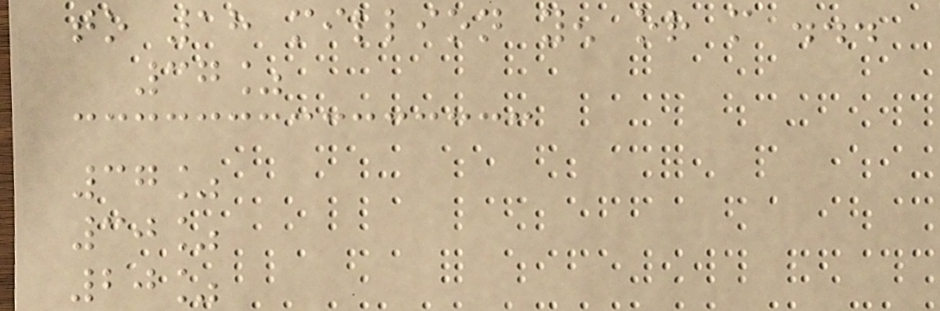to 18 million yen or more ...
37%
37%
30%
20%
